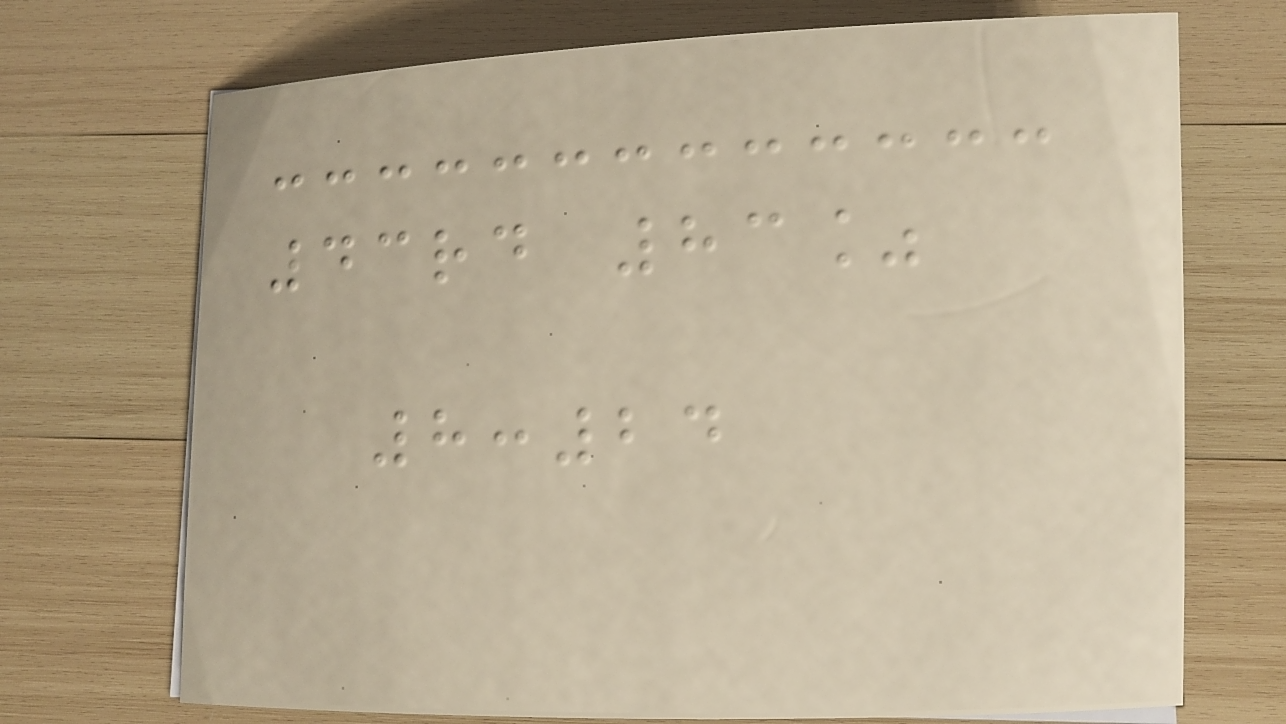43rd 83%
8:24
